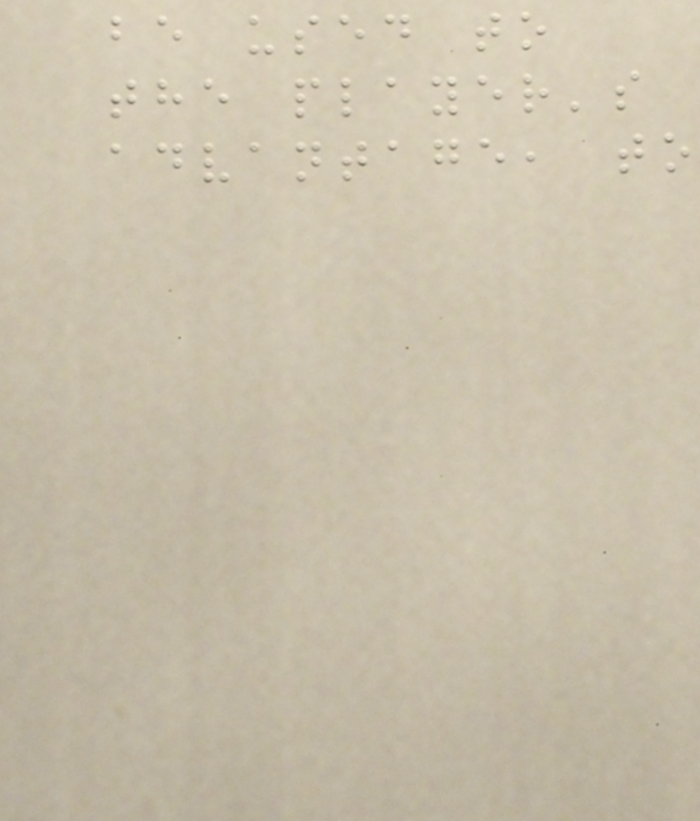be used to
the player's
advantage, to
